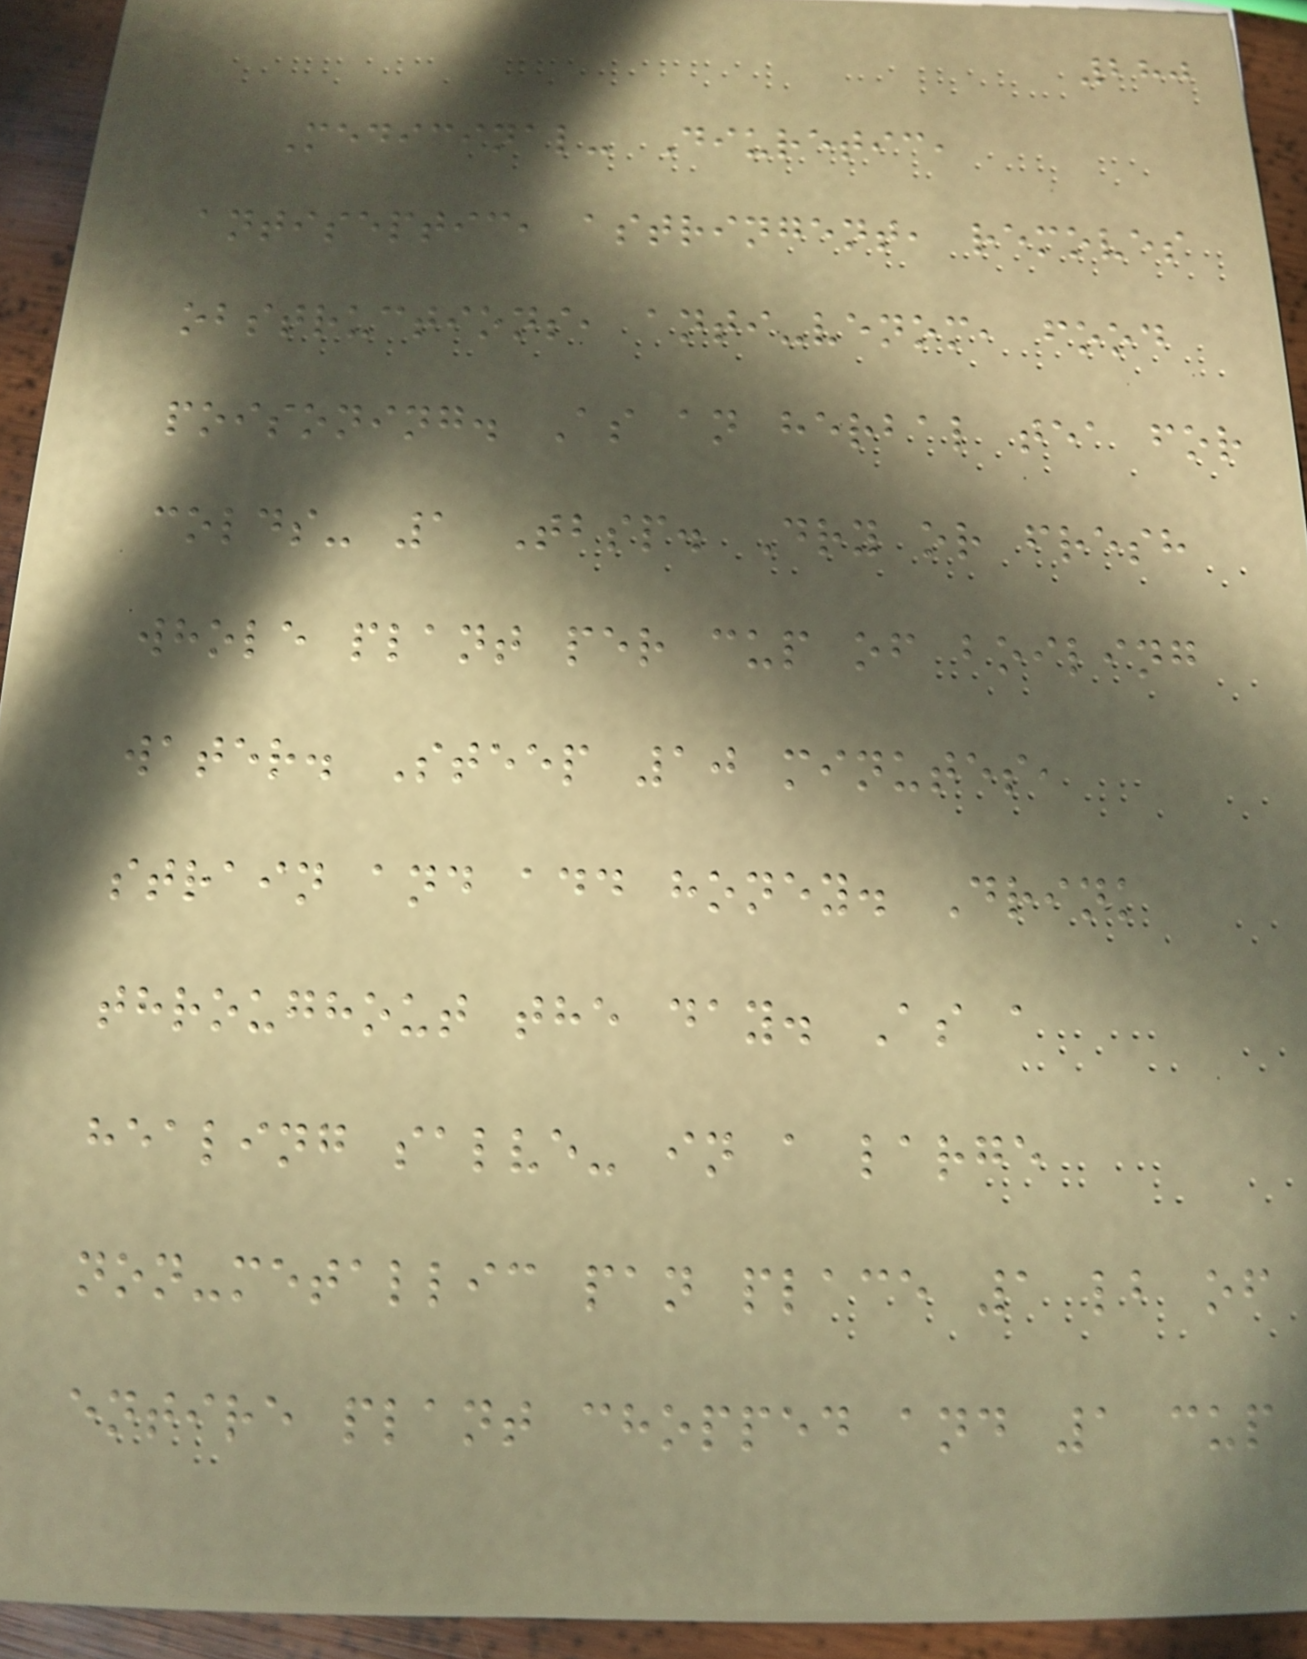280
Medicinal- Diuretic,
antiseptic, astringent, removes
obstructions, anti-venom, food
poisoning. As an herbal tea for
colds- 1 Tbsp. Dry or fresh
whole plant per cup of boiling
water. Steep 10 minutes,
strain and add honey. Drink
throughout the day. As a
healing salve- in a large
non-metallic pan place 1 lb of
entire plant chopped and 1 cup
